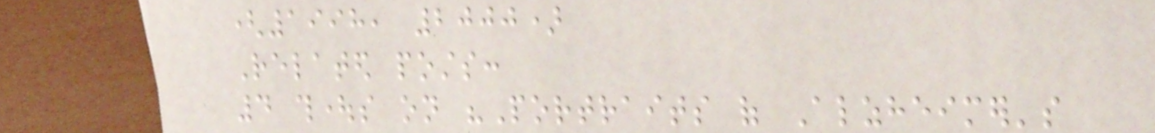(1998, 2000)
Related posts:
4 thoughts on "Portraits of Alzheimer's
